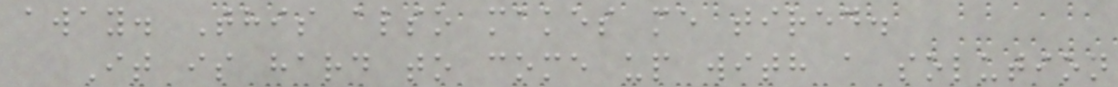away. This also makes me tired.
It is hard to come up with a solution
